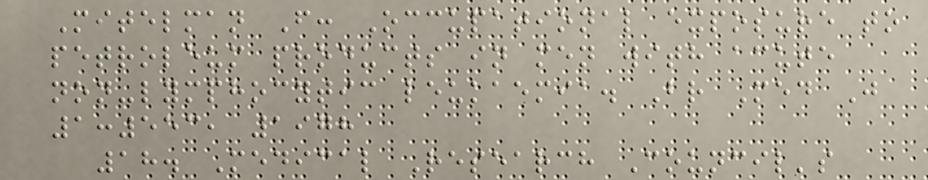Mitelman F: Occupational exposure to
petroleum products in men with acute
non-lymphocytic leukaemia. Br Med J
1:553, 1978
18. Medical Research Council's
